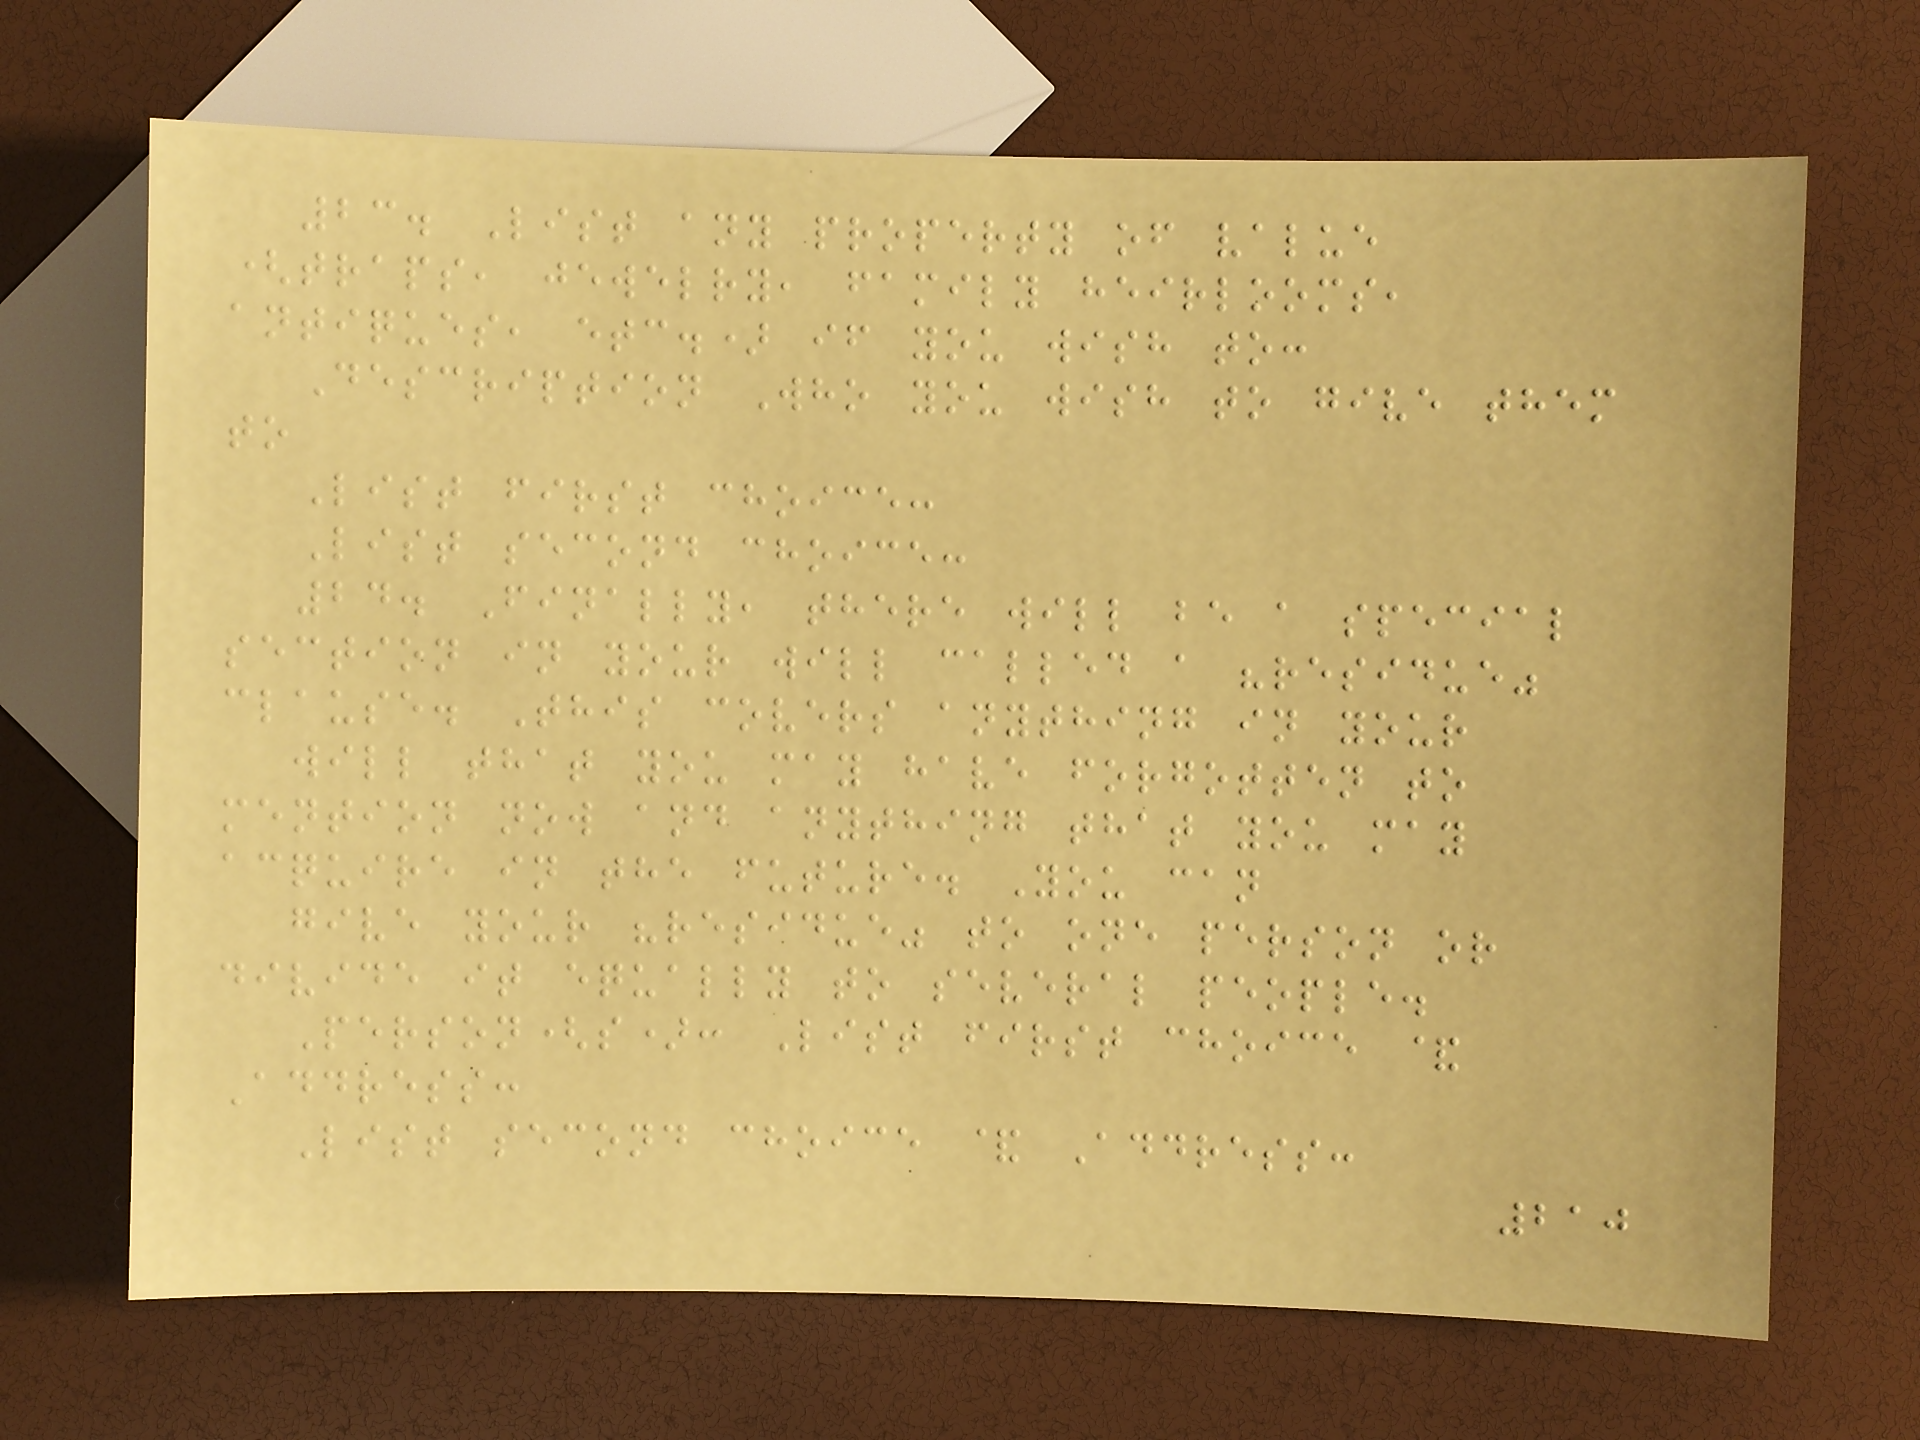23. List any property of value
(traps, jewelry, family heirlooms,
antiques, etc.) if you wish to:
Description Who you wish to give them
to
List first choice:
List second choice:
24. Finally, there will be a special
section in your will called a "residue"
clause. This covers anything in your
will that you may have forgotten to
mention now and anything that you may
acquire in the future. You can
give your "residue" to one person or
divide it equally to several people.
Person(s): List first choice &
Address:
List second choice & Address:
210
